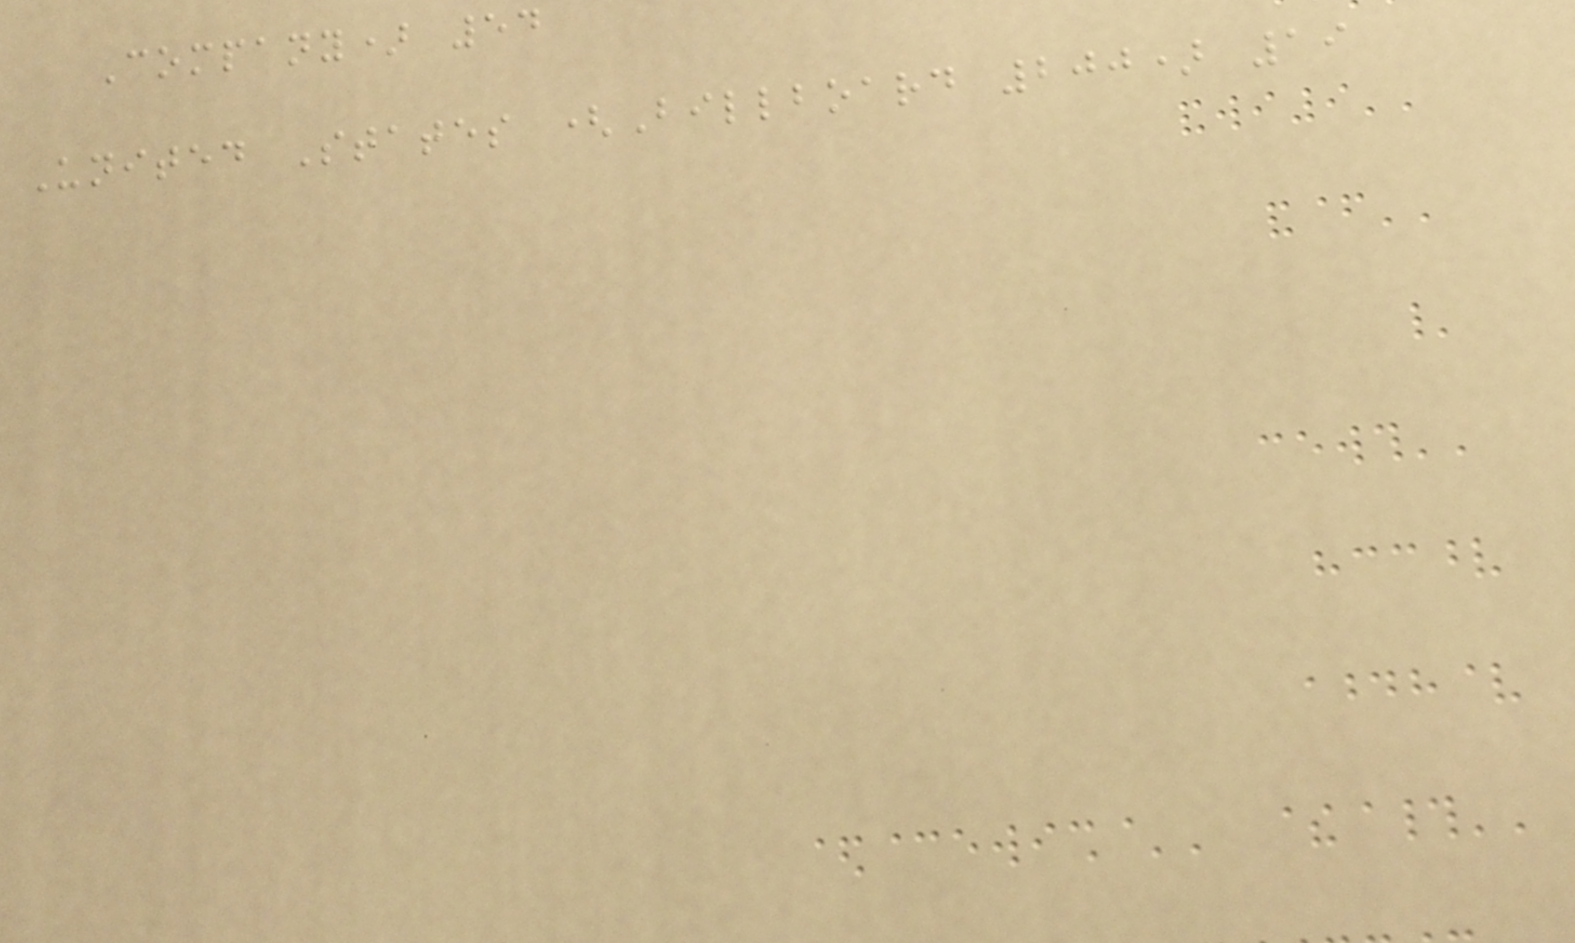Company) 54
United States (Billboard 200) 19
